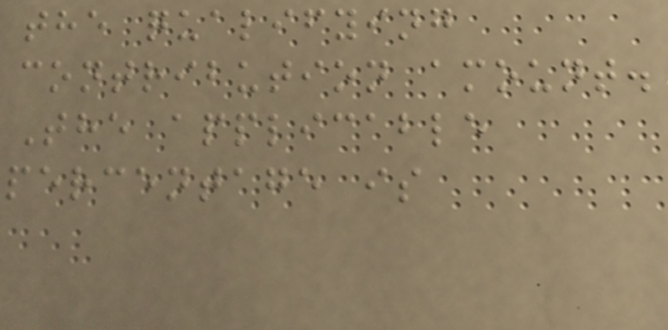the qualifying
contribution amount.
The applicable
percentage is
